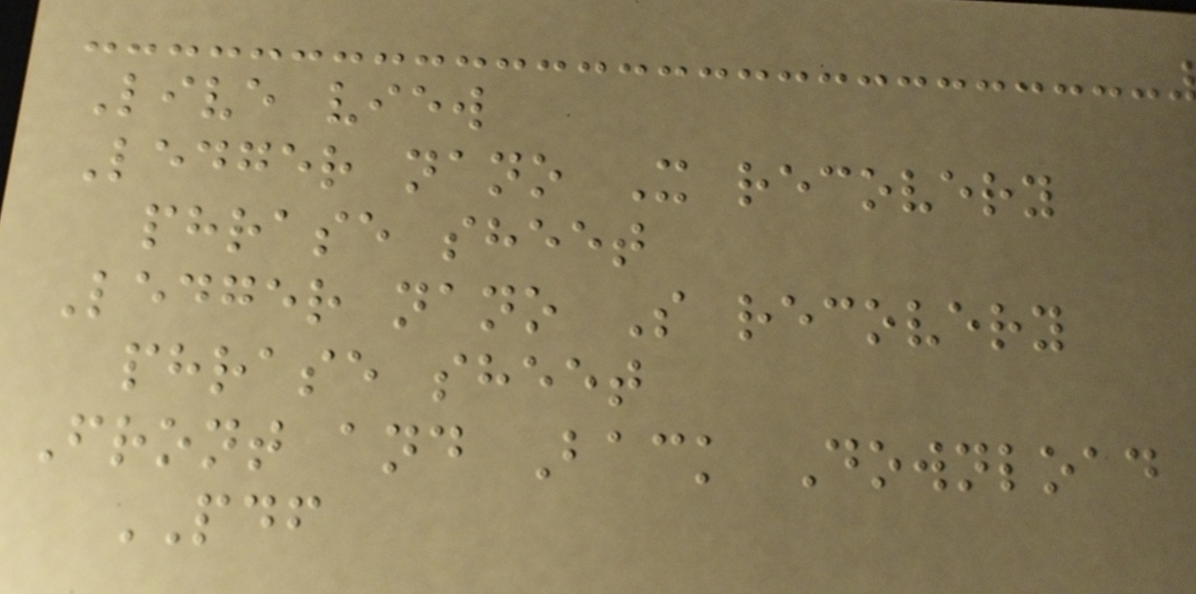Live view
Ledger nano X recovery
phrase sheet
Ledger nano S recovery
phrase sheet
Front and Back Download
PDF
